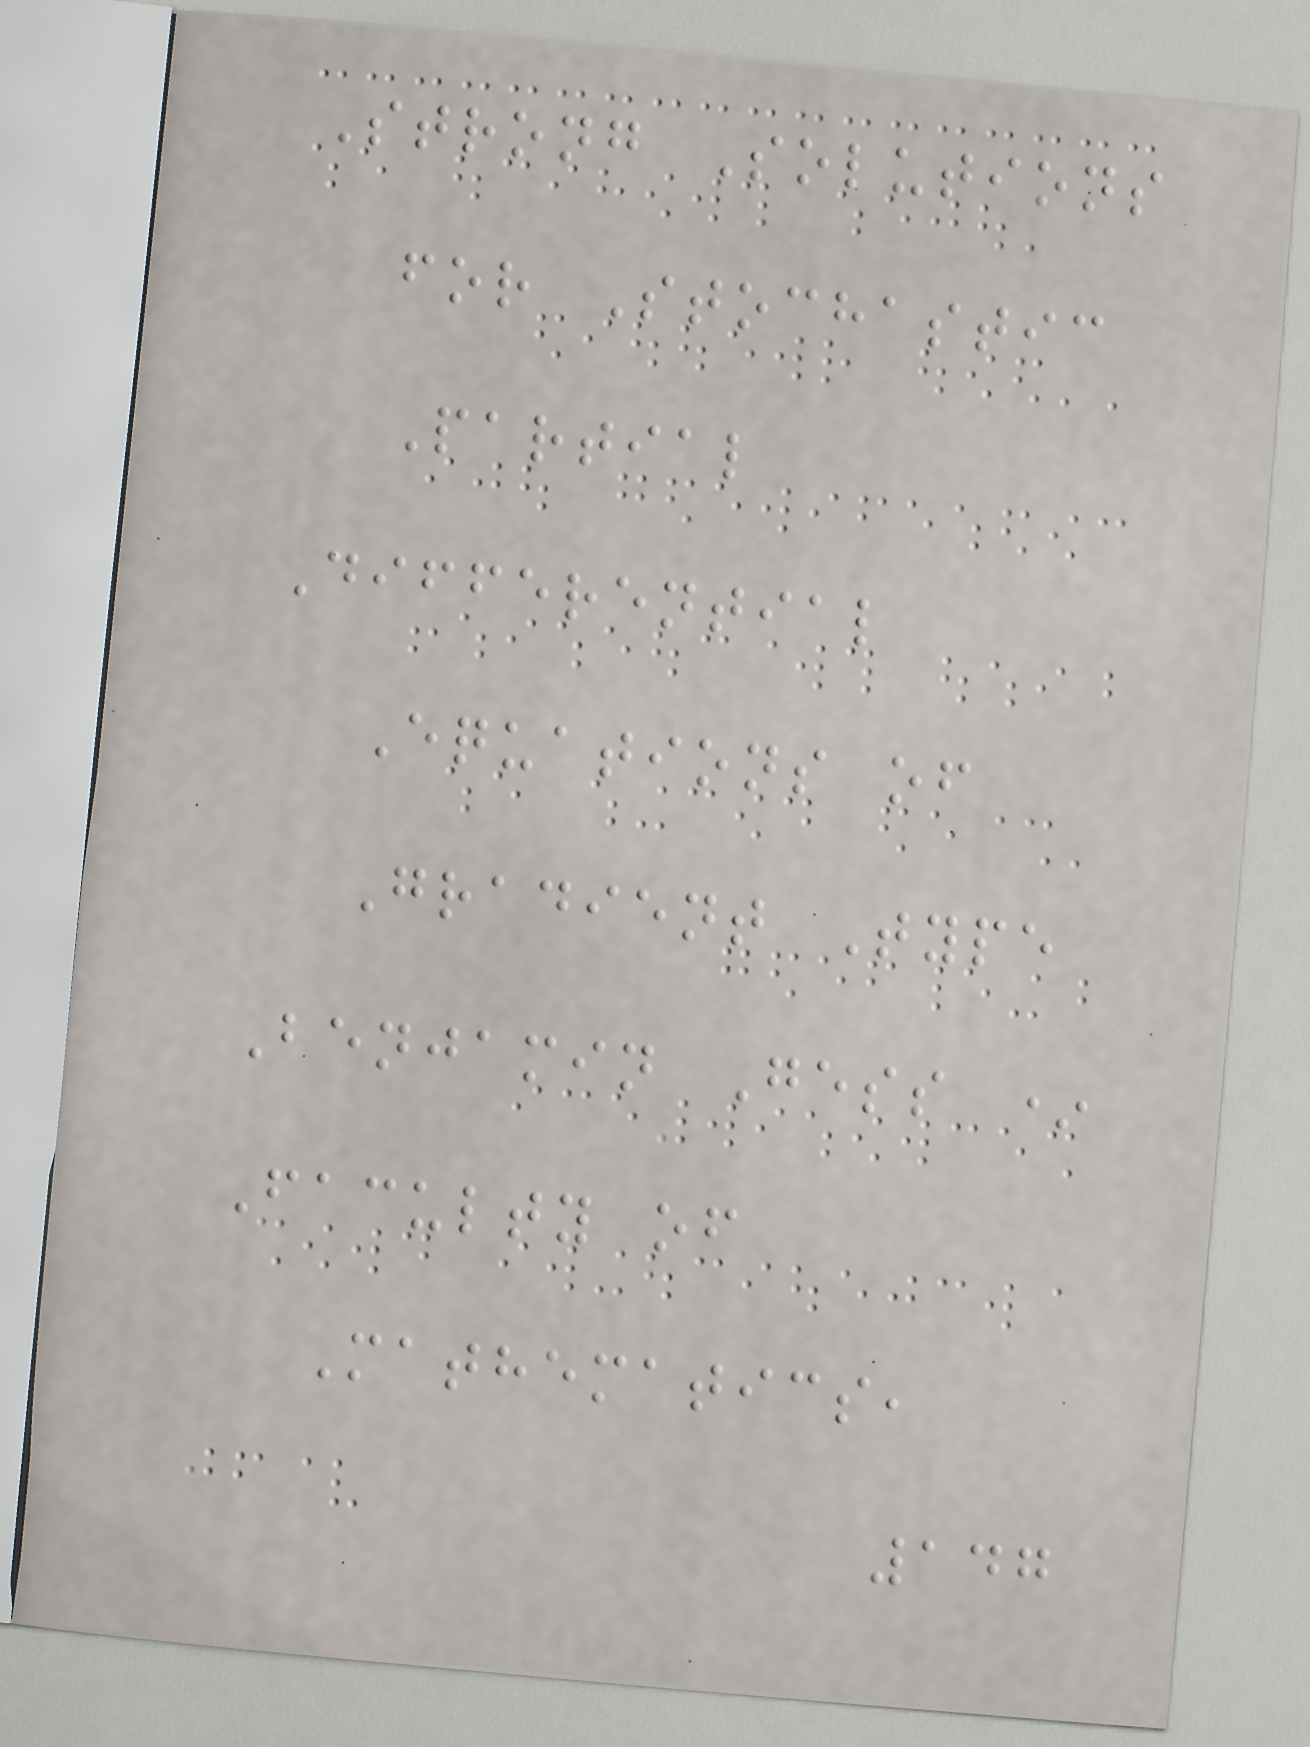Strong Solutions
for Stochastic
Partial
Differential
Equations of
Gradient Type
Benjamin Gess *
Faculty of
Mathematics,
147
